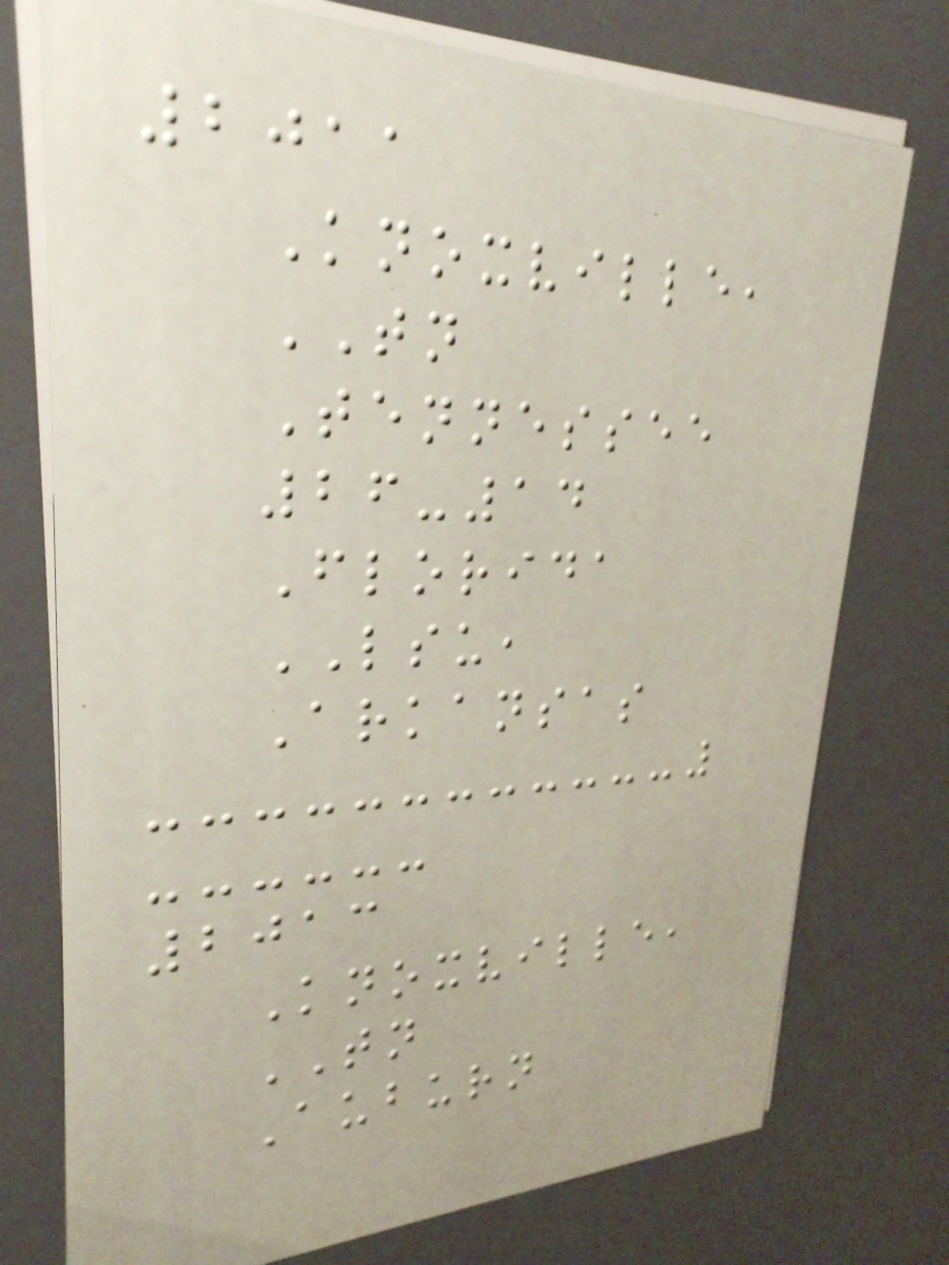2011
Knoxville,
TN
Tennessee
26-14
Florida
LSU,
Arkansas
2013
Knoxville,
TN
Auburn
